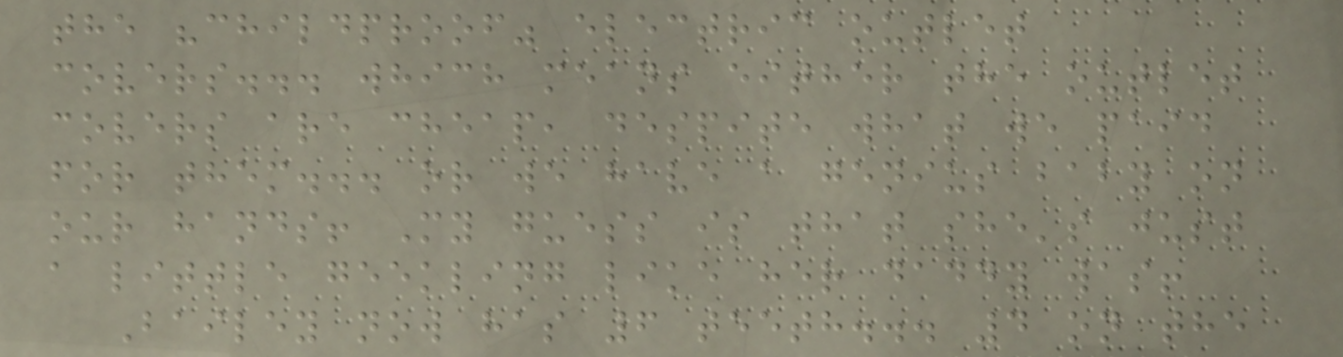the "childproof" electric outlet
covers... which means either the outlet
covers are cheap, despite what we paid
for them... or we have a genius baby on
our hands! My guess is that she's just
a little geekling like her daddy was!
Bailey now has 6 teeth... 4 on the
